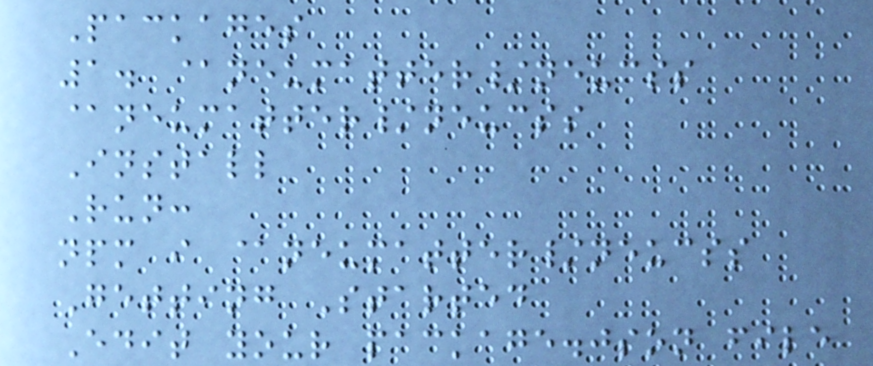Packages
1. @neumatter/neucss
@neumatter/neucss
Install
Run:
npm i @neumatter/neucss
Getting Started
Edit your package.json file
